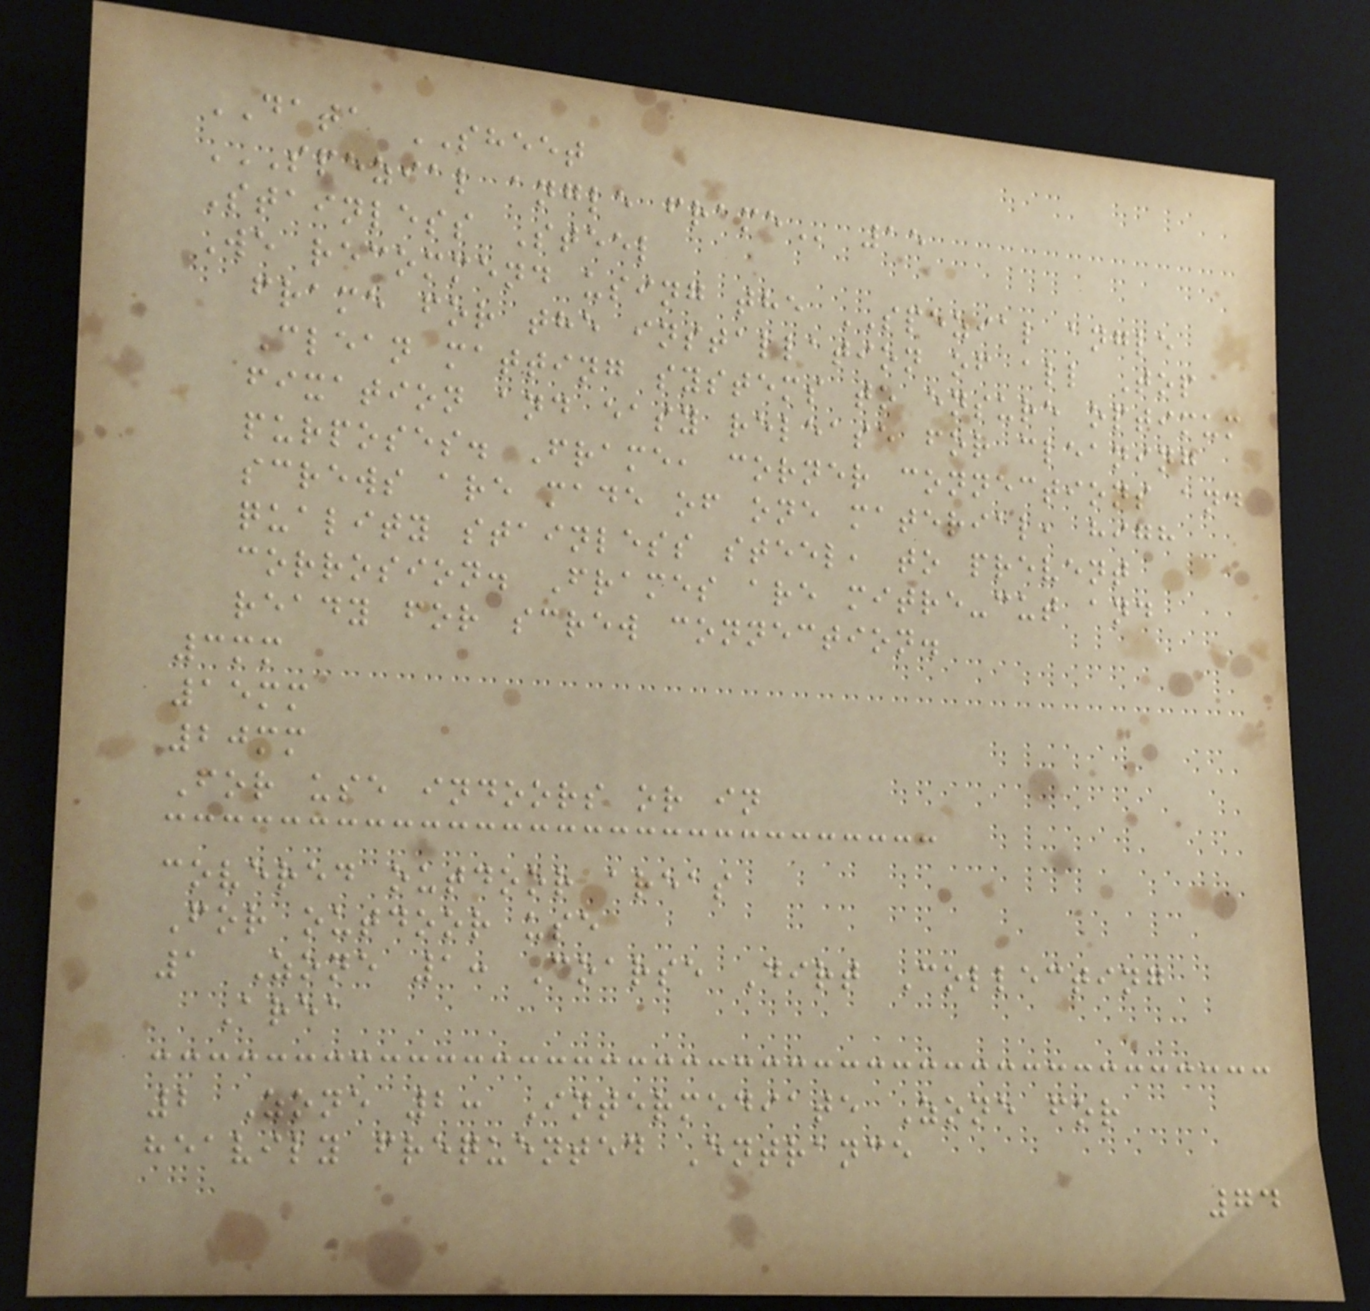DATA SHEET
SPEZIAL ANGLE FRAME 15
Stainless Steel
We recommend using the SPEZIAL angle
frame for the installation of all Top
Clean matting systems to ensure optimum
fixation and easy release for cleaning
purposes. Frame, corner connections and
screws are made of one material, high
quality stainless steel, to prevent
corrosion. Frames are mitre-cut and
ready for screw connection.
3mm
15mm
20mm
For use indoors or in
covered outdoor areas
For outdoor use
1 Zone 1: Coarse Dirt Collecting
Area
2 Zone 2: Intermediate Zone for
heavily frequented Entrance
74
